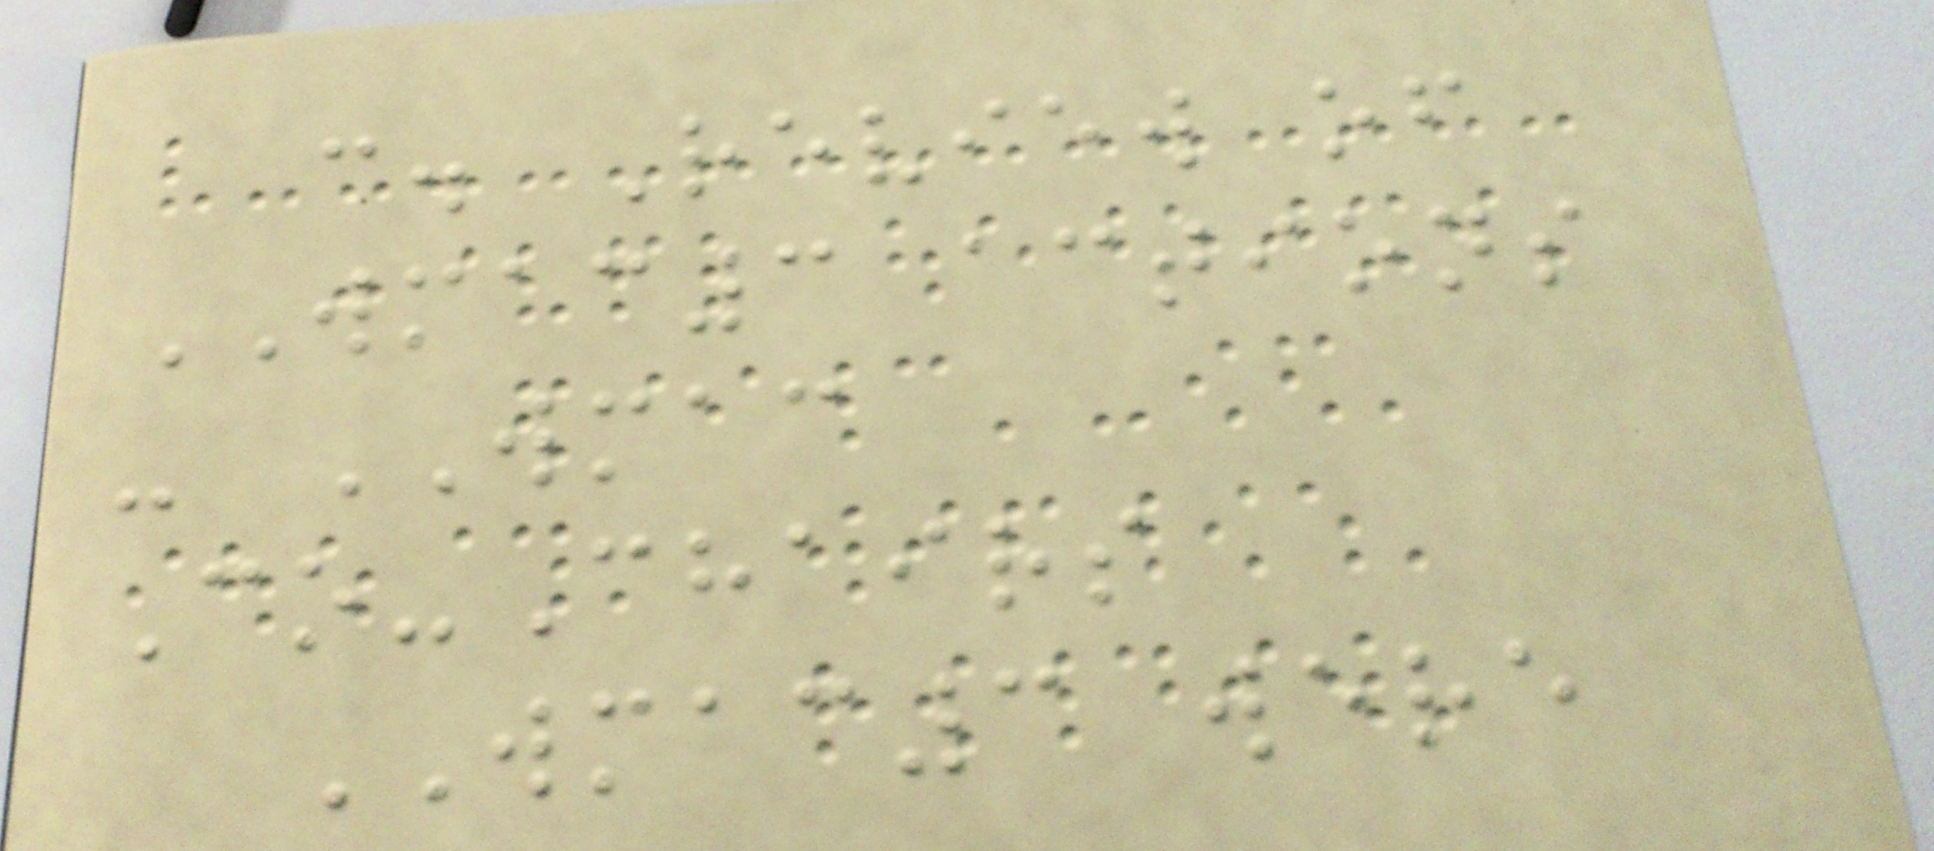c. Review of
WMAC3 actions
- WMAC
Co-Chairs
WMAC3 were
